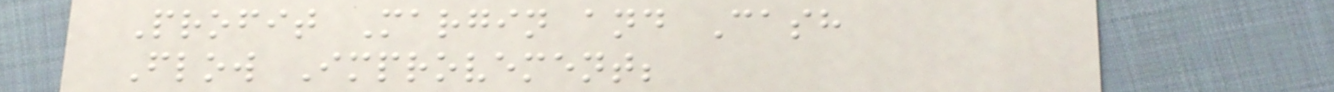Profit Margin and Cash
Flow Improvement;
